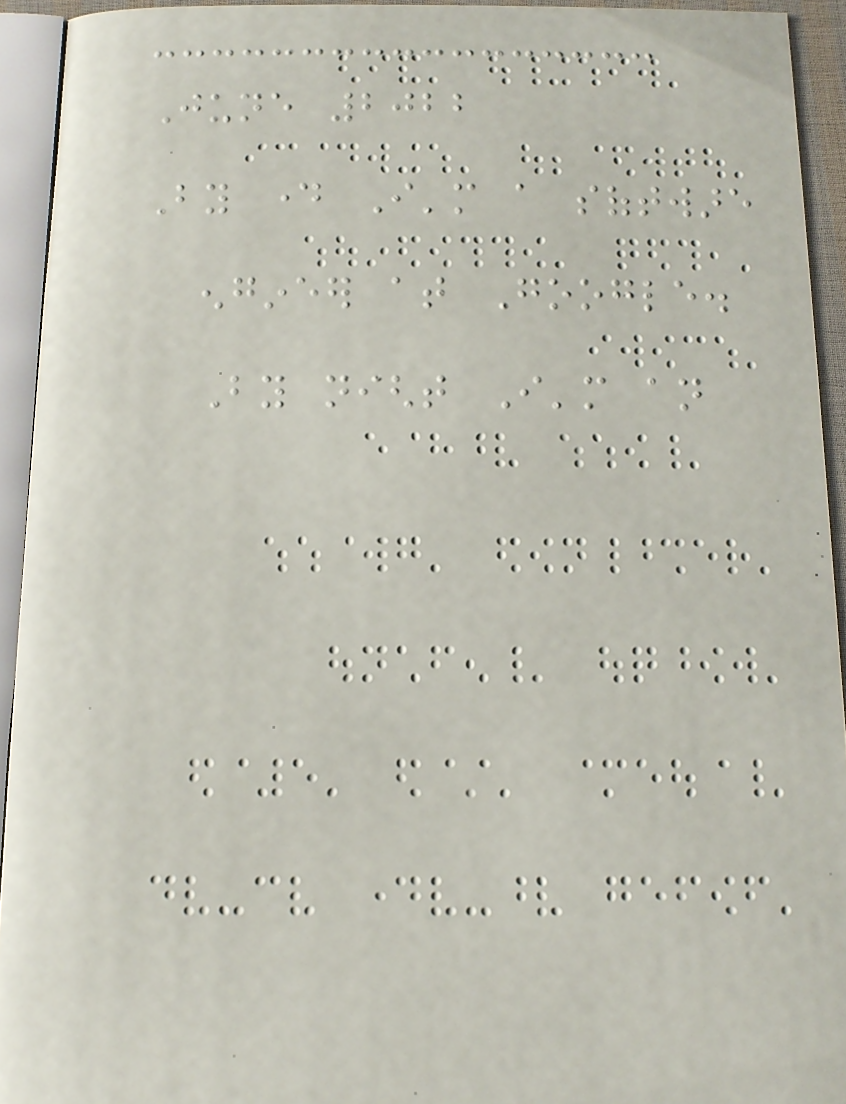June 2022
By day I'm a software
engineer at Google.
By night I'm an
